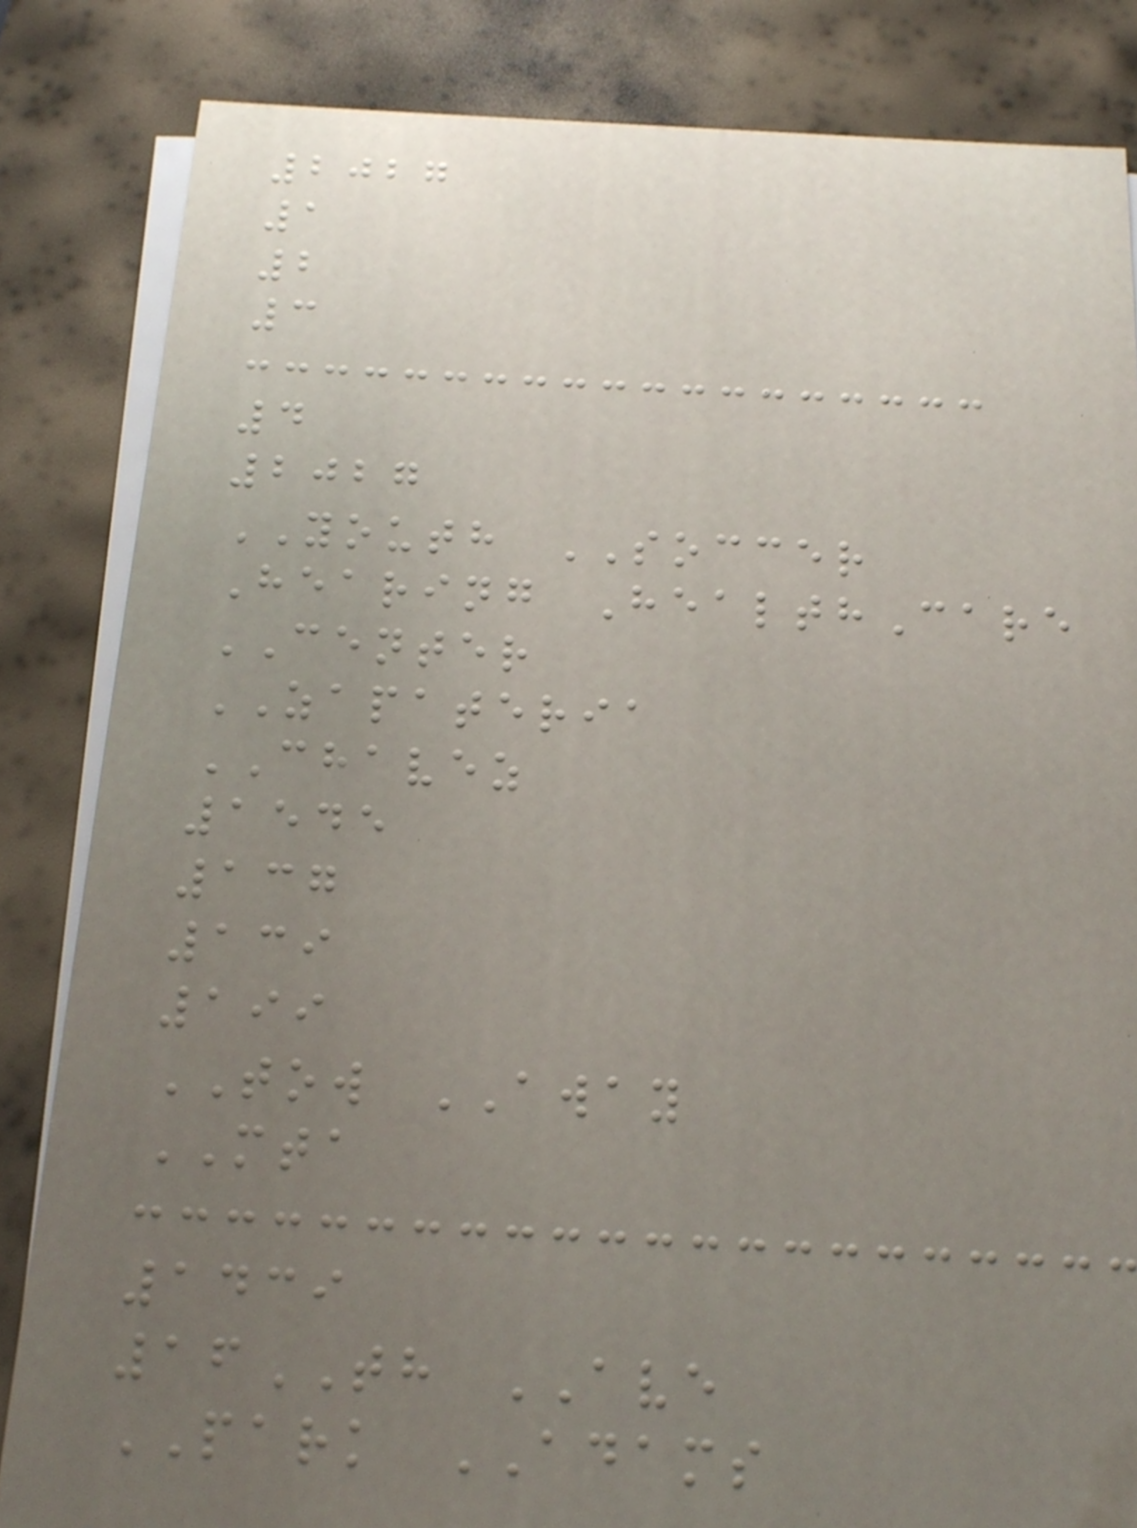2027
1
2
3
4
2027
YOUTH SOCCER
Hearing HealthCare
CENTER
ZAPATERIA
CHAVEZ
1545
137
139
199
TOW AWAY
MTA
1439
16TH AVE
PARK ADAMS
